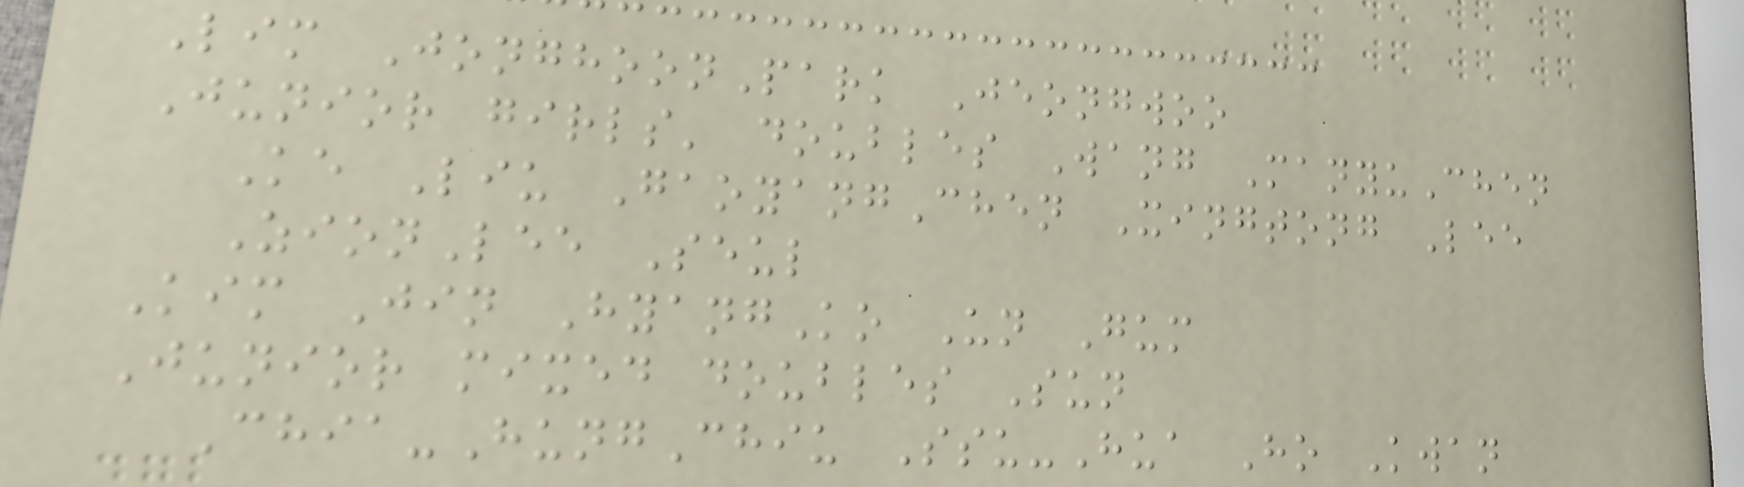Lim JonghoonPark Jeongwoo
Junior girls' doubles Wang ManyuChen
Ke Liu GaoyangChen Xingtong Lee
ZionLee Seul
Kim Jin HyangKo Un Gum
Junior mixed doubles Sun
Chia-HungChiu Ssu-Hua Ho Kwan
